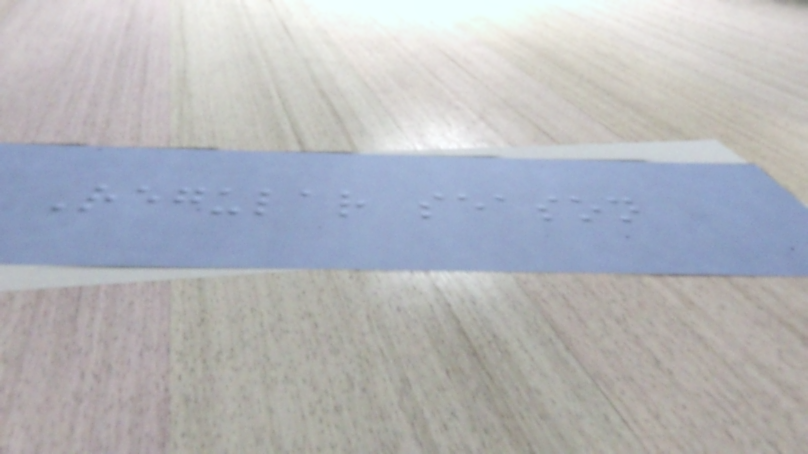Regular season
